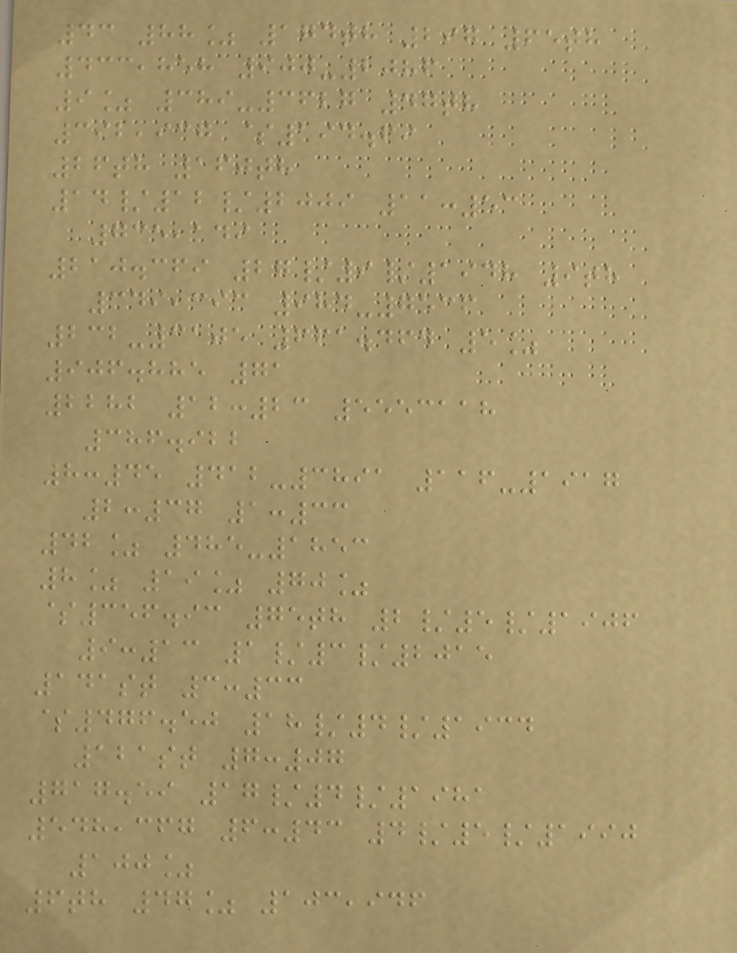43 88% 174th 297 65th
433,858 900-2086
9% 389-3627 47th
392,937 $194.69
26th 160th
14/12/2009 11:53
735,149
210.369 27/9/1948 9th
349,393 984-7536
232-3105 661.464 5%
906.885 71
2282 12:23 5553118
386.922
8:45 412-3891 116-1917
2:37 1:33
42% 485-1853
8% 19% 70%
$356.93 75th 2/5/1906
9:13 1/3/2015
141st 3:33
$476.50 18/4/1934
121st 7:07
717.59 17/4/1981
548,367 6:43 4/5/1990
100%
6th 47% 103,946
